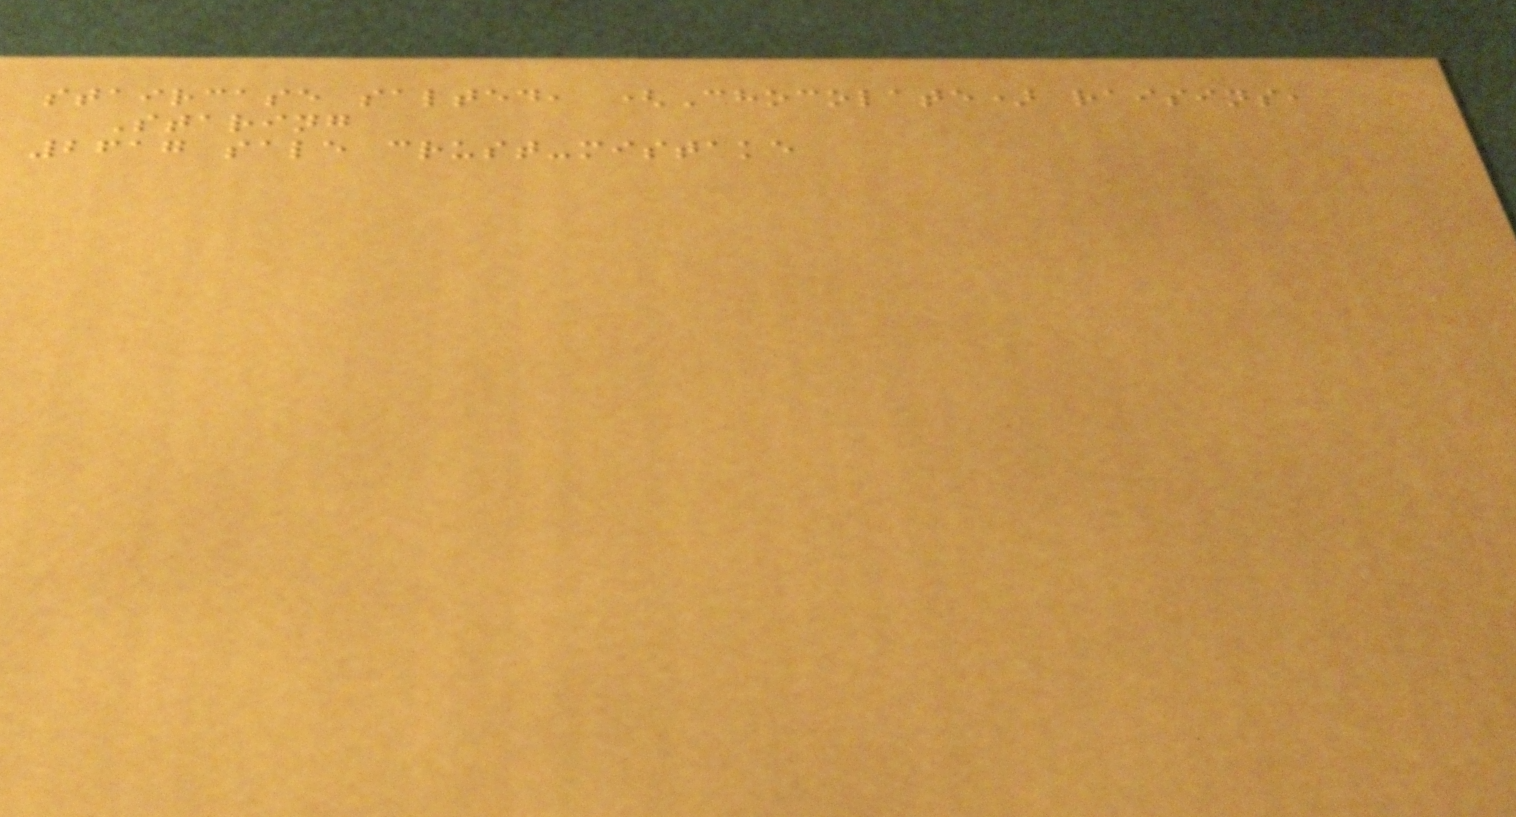staircase salted, (Chocolate) raisins,
Staring
2617 sale crust-mistake
